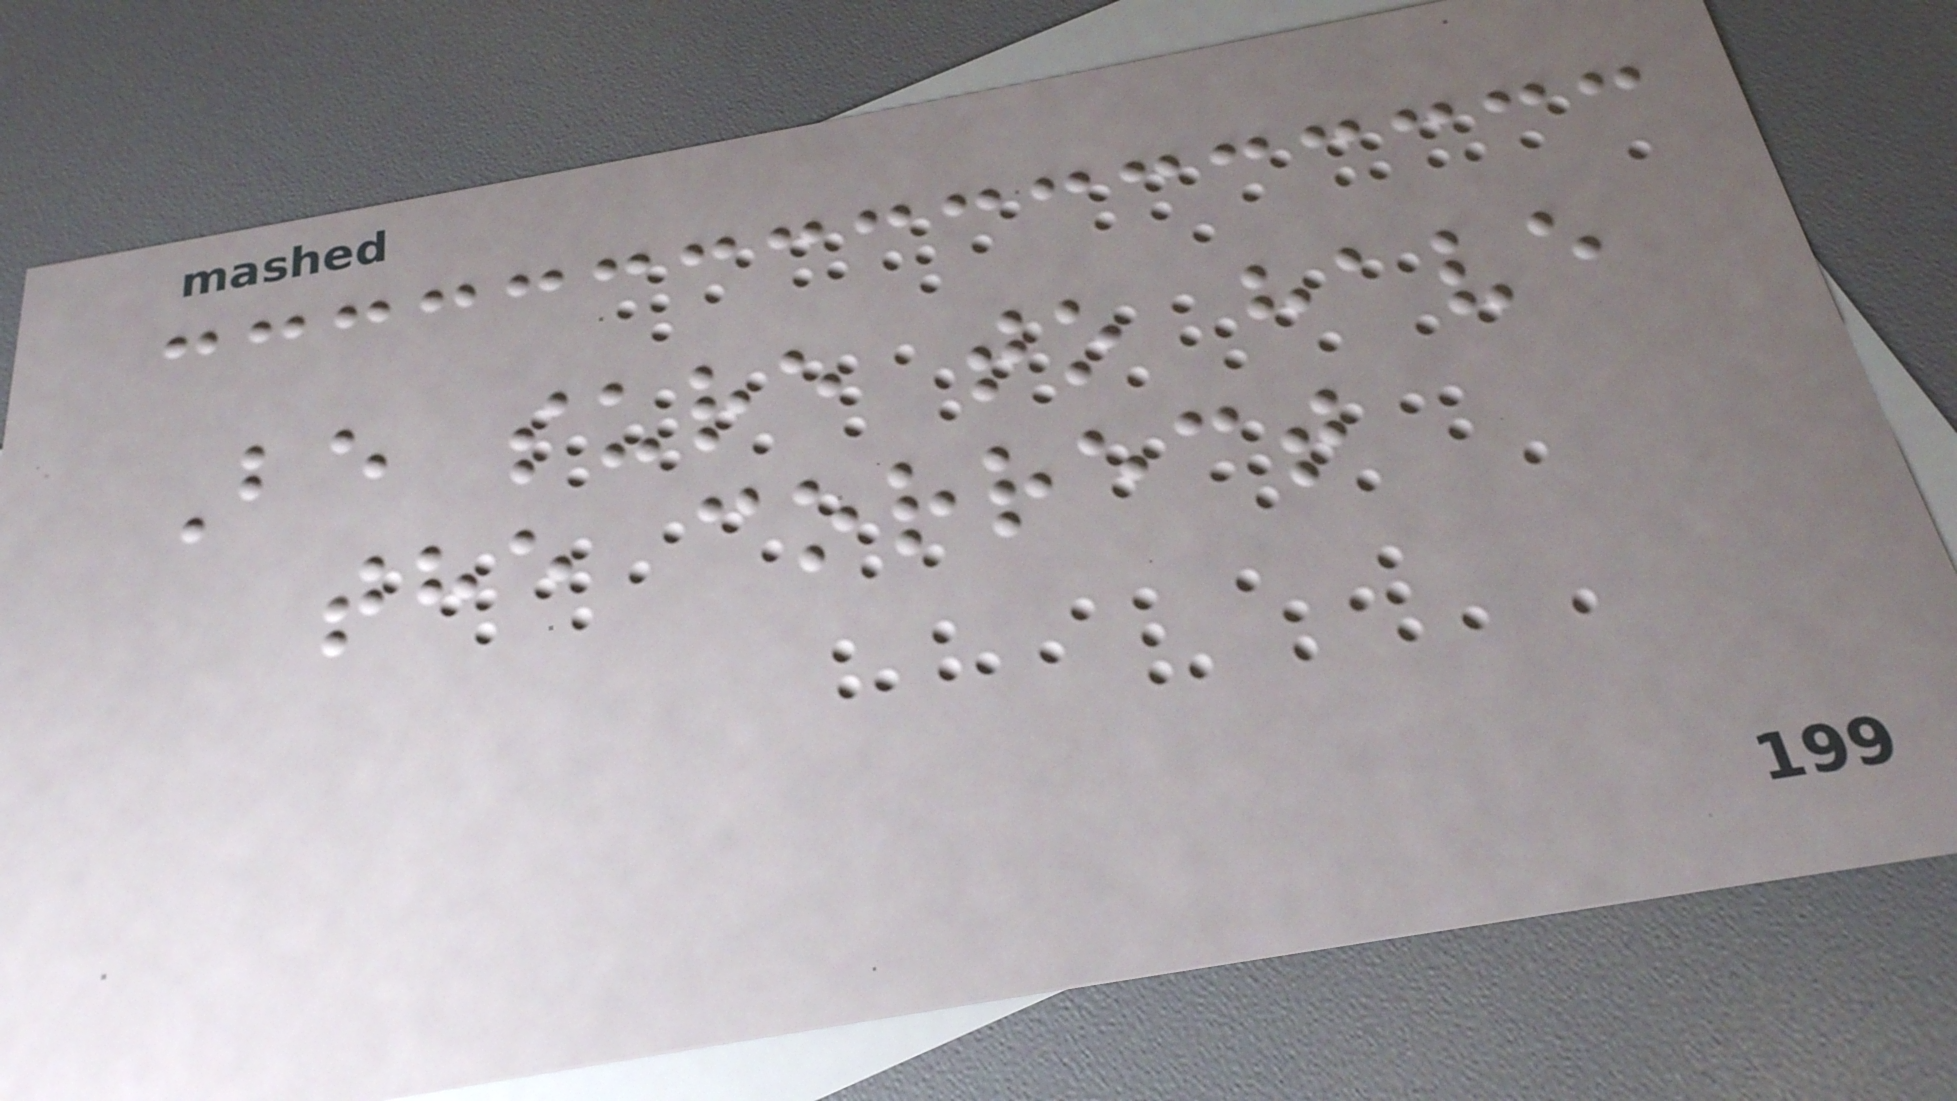Be sure to have
the correct
